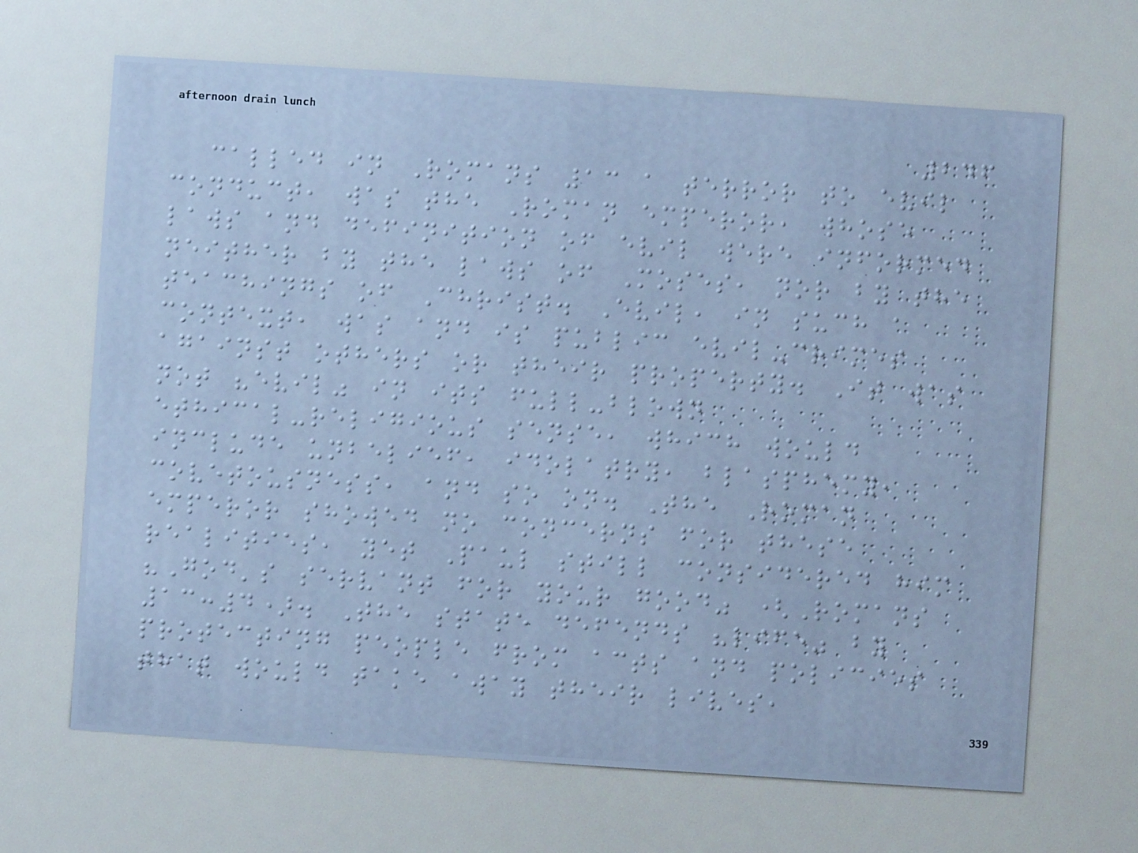246
called in Romans 13 a terror to evil
conduct, was the Roman emperor, whose
laws and definition of evil were informed
neither by the laws of Moses, nor by the
teachings of Christ. Evil, in such a
context, was and is public evil-crimes
against others or their property. It was
not "evil" in its full-blown
ethical-religious sense, which would
include unbelief, idolatry, blasphemy,
covetousness, and so on. The Roman
emperor showed no concerns for these
realities, yet Paul still considered him
"God's servant for your good" (Romans
13:4). The state defends "life" by
protecting people from acts and policies
that would take away their lives,
